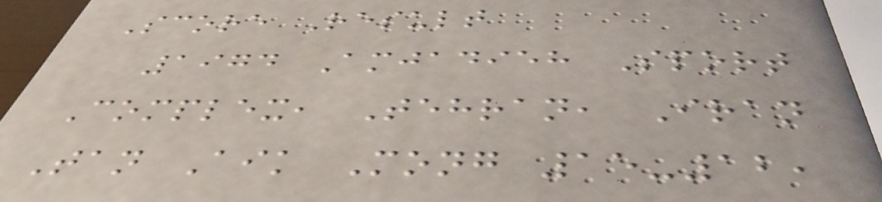Score Result
1974 Amjadieh Sport
Complex, Tehran, Iran
Tan Aik Mong 15-12,
